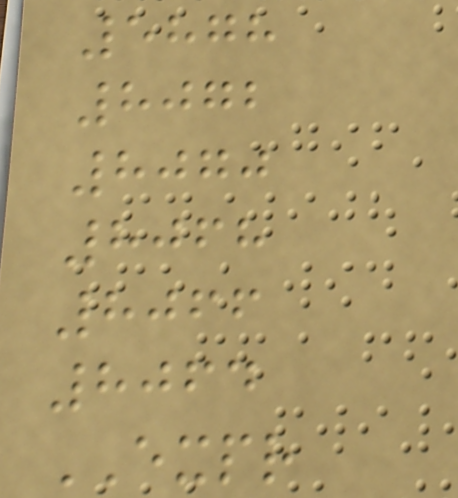5878
8072
8070
8068
8066
8064
EXPR
